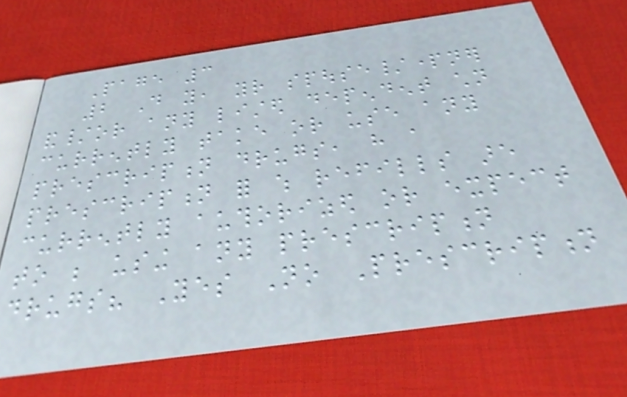Page 3
2 Do you, your spouse/partner
and/or any listed dependent children
currently take or use any
prescription drugs, have a
prescription for which refills are
currently authorized or expect
to be using any prescription
drugs? Yes No Prescription
